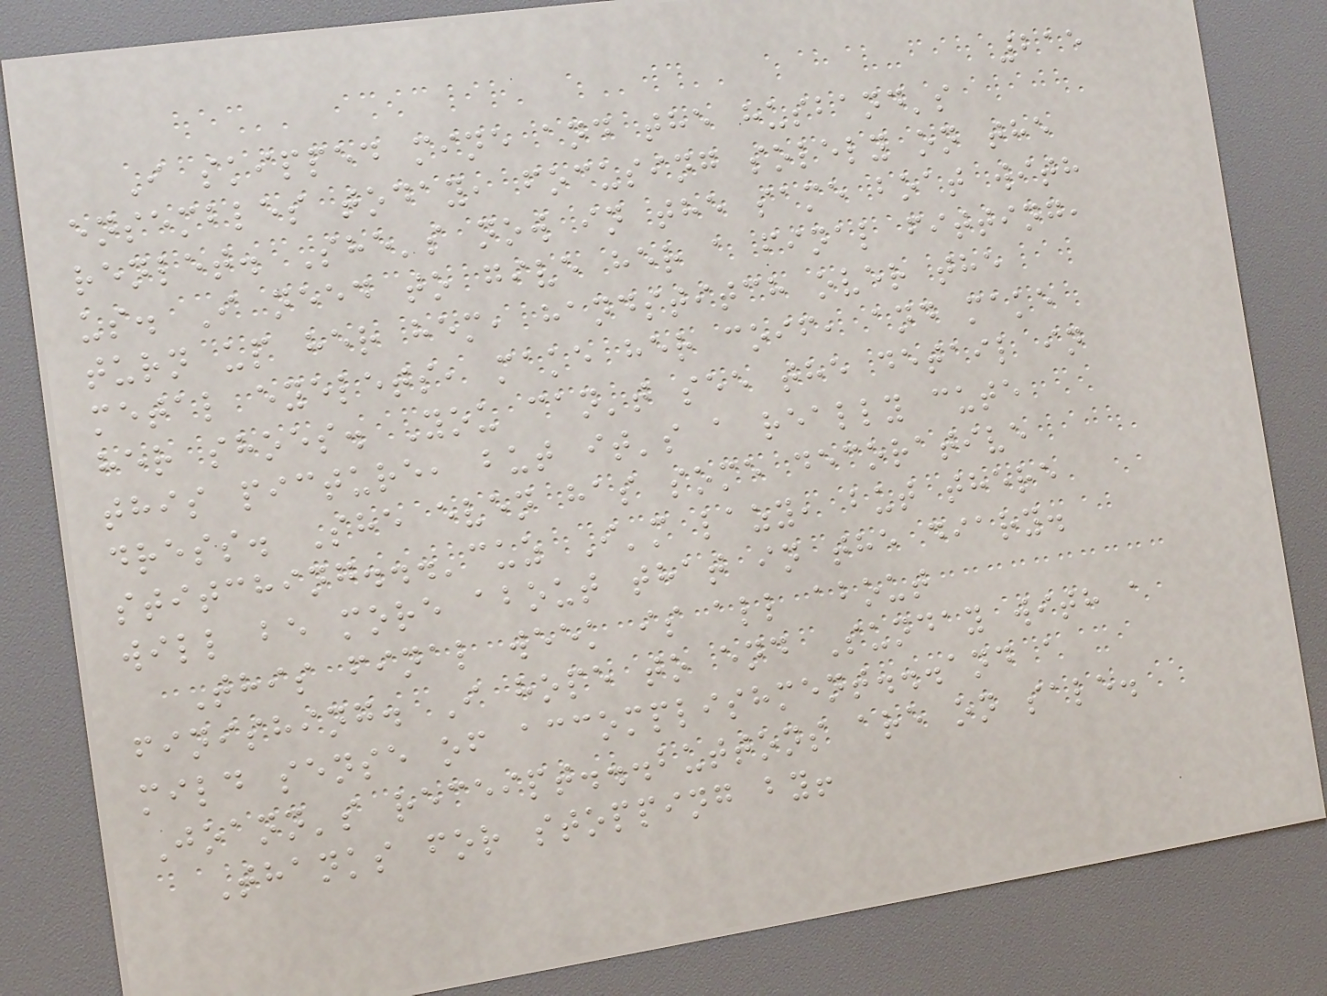215
I skipped mine and the husband's
ensembles today, focusing solely on the
renlet. She's now in the same boat with
us. I need to give her a final fitting,
turn up her hem, handstitch over the
metal eyelets, make her coif, and make
her shoes. You can't see the detail in
this picture, but it's a really cute
dress. She even has some decorative
stitching...'cuz I'm lazy, but there
will be more about that in the diary.
This final week is all about
finishing. I hope to end Sunday with a
mild sense of accomplishment...and a
Joann's receipt...buttons are on sale.
Thanks for stopping by!
